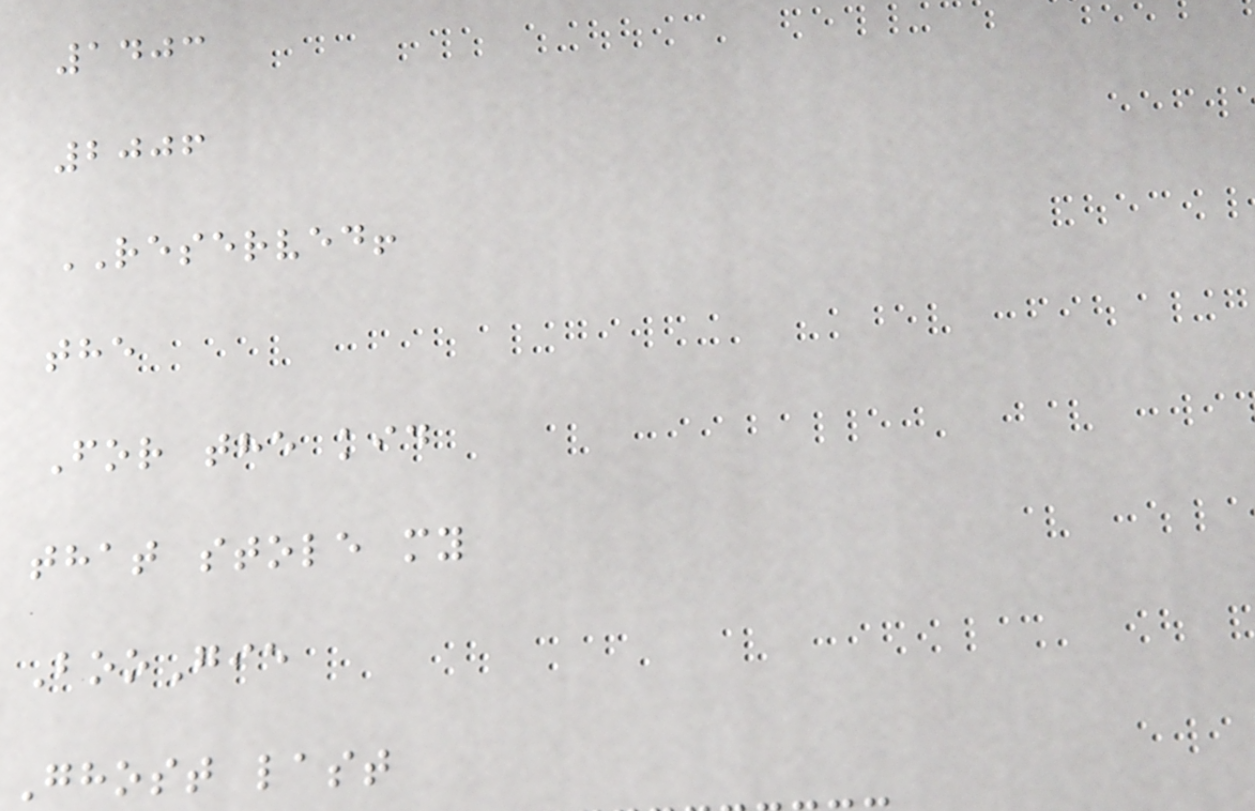1403
2006
RESERVED!
the
For the kid
that stole my
BooGie
Ghost last
